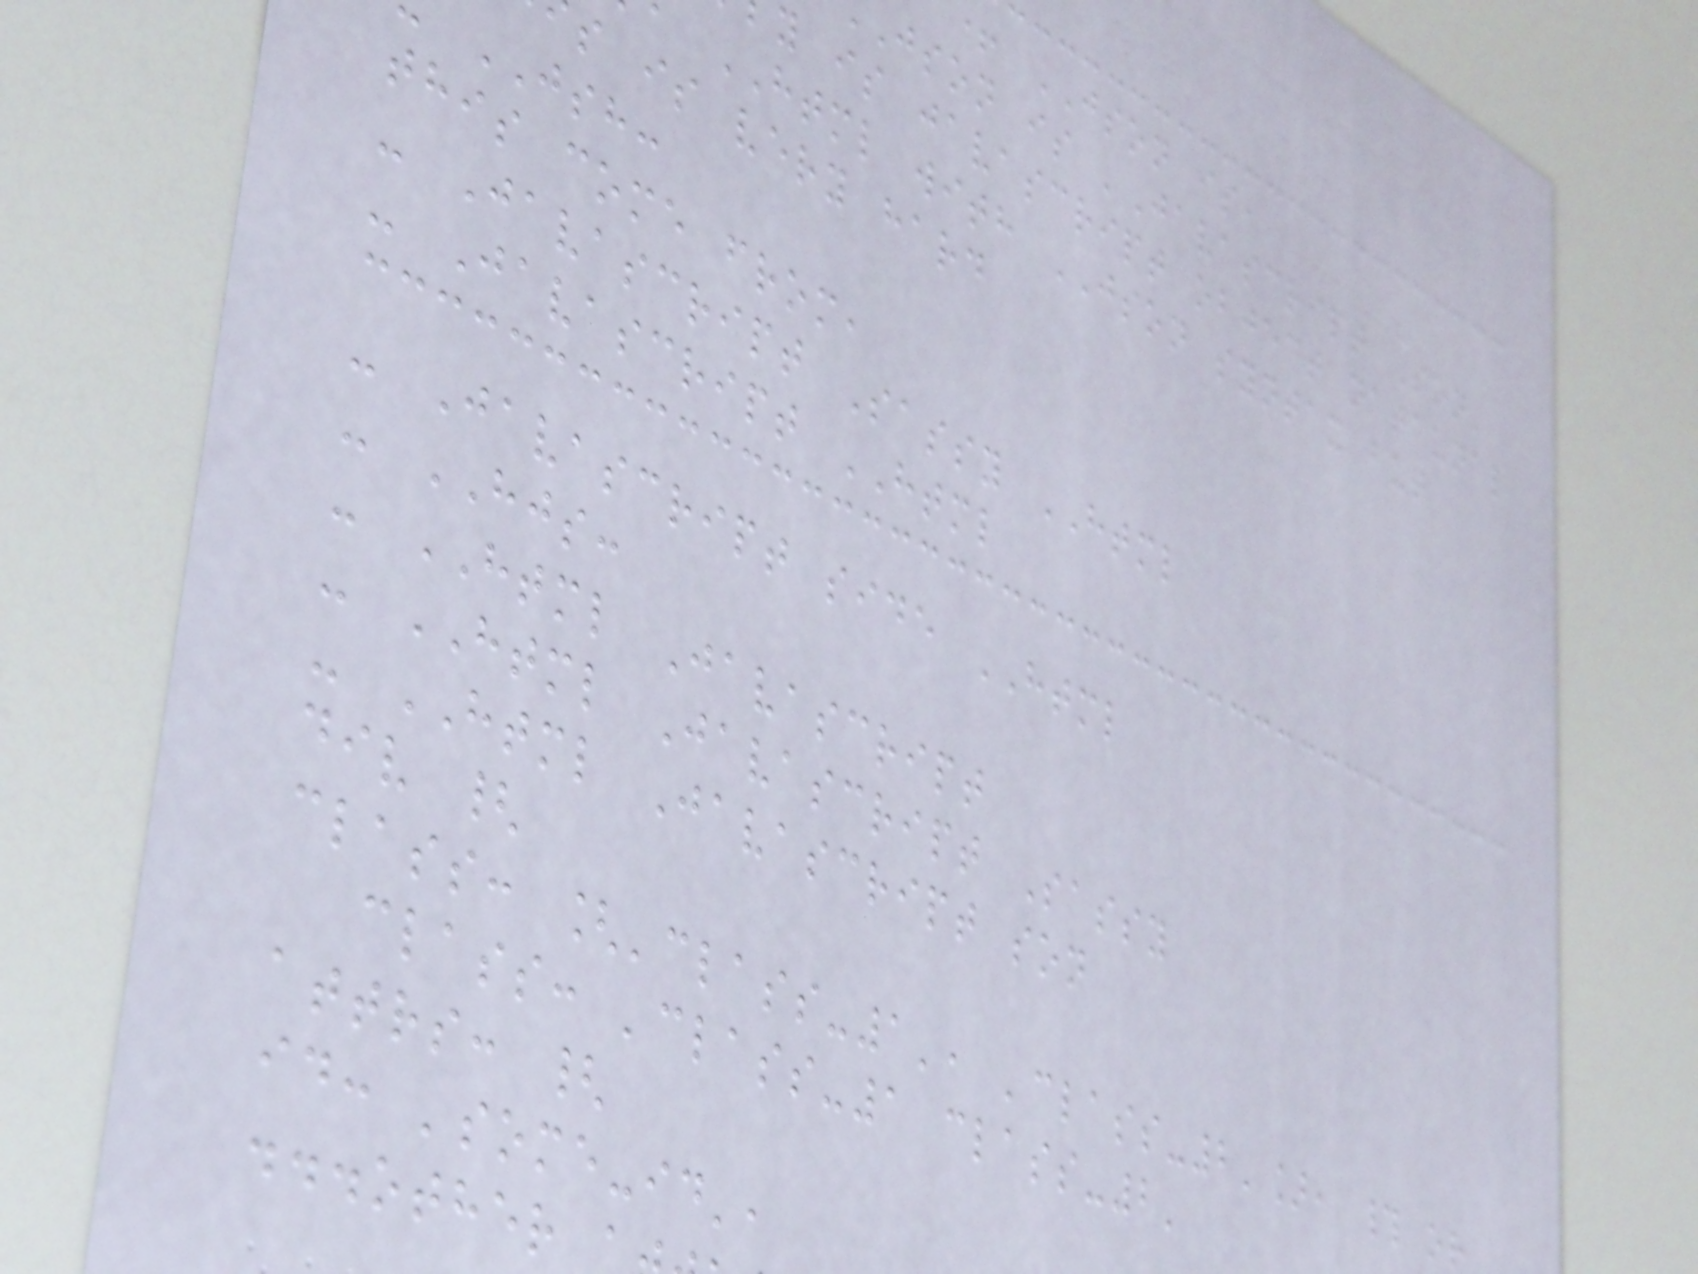JSON is,
json is 'Javascript Son'
y is javascript object nataunal
HTML with JSON syntax but
s is very hard
JSH:
this come from,
- Javascript Sassy HTML
- Javascript HTML
- Javascript side HTML
- HJS:
- HTML Javascript
- HTML Javascript Sassy
- HTML Javascript son
div {
class: ['class-1', 'class-2'], # or
class: 'class-1 class-2'
attrs: {
id: 'some-id',
...other
